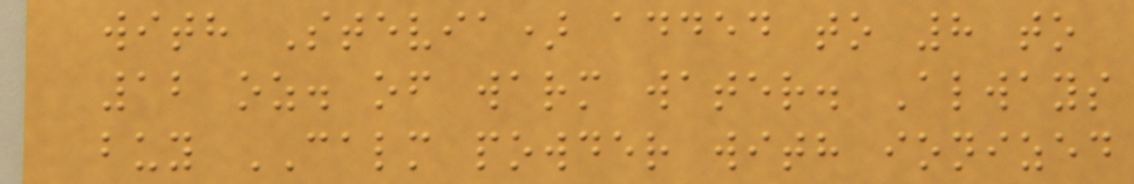with Stevia) added to 8 to
12 oz. of warm water. Always
buy CALM powder with ionized
